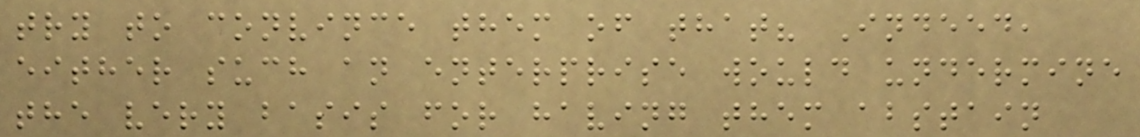try to convince them of that? Indeed,
either such an enterprise would undermine
the very basis for having them abstain
